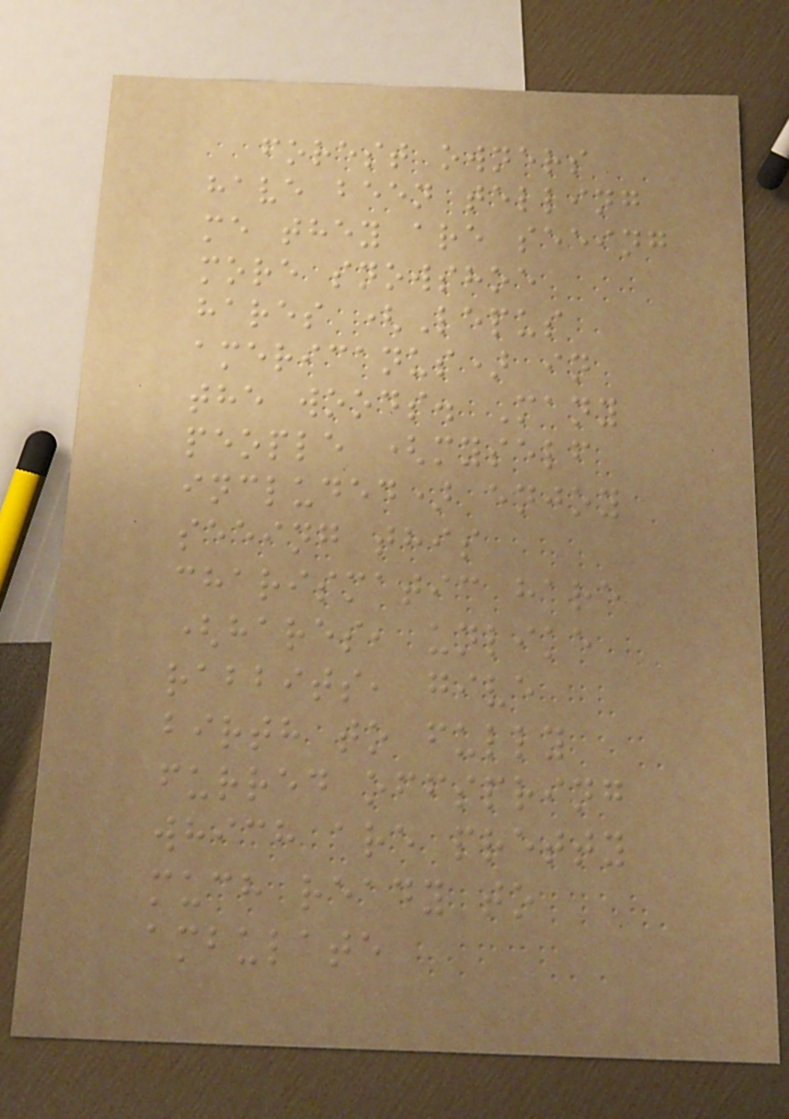forest owners
have been telling
me they are seeing
more snowshoe
hares (Lepus
americanus) in
the woods. Many
people (myself
included) enjoy
seeing this
charismatic hare
(hares, unlike
rabbits, give
birth to fully
furred offspring
which are pretty
much ready to
ambulate
